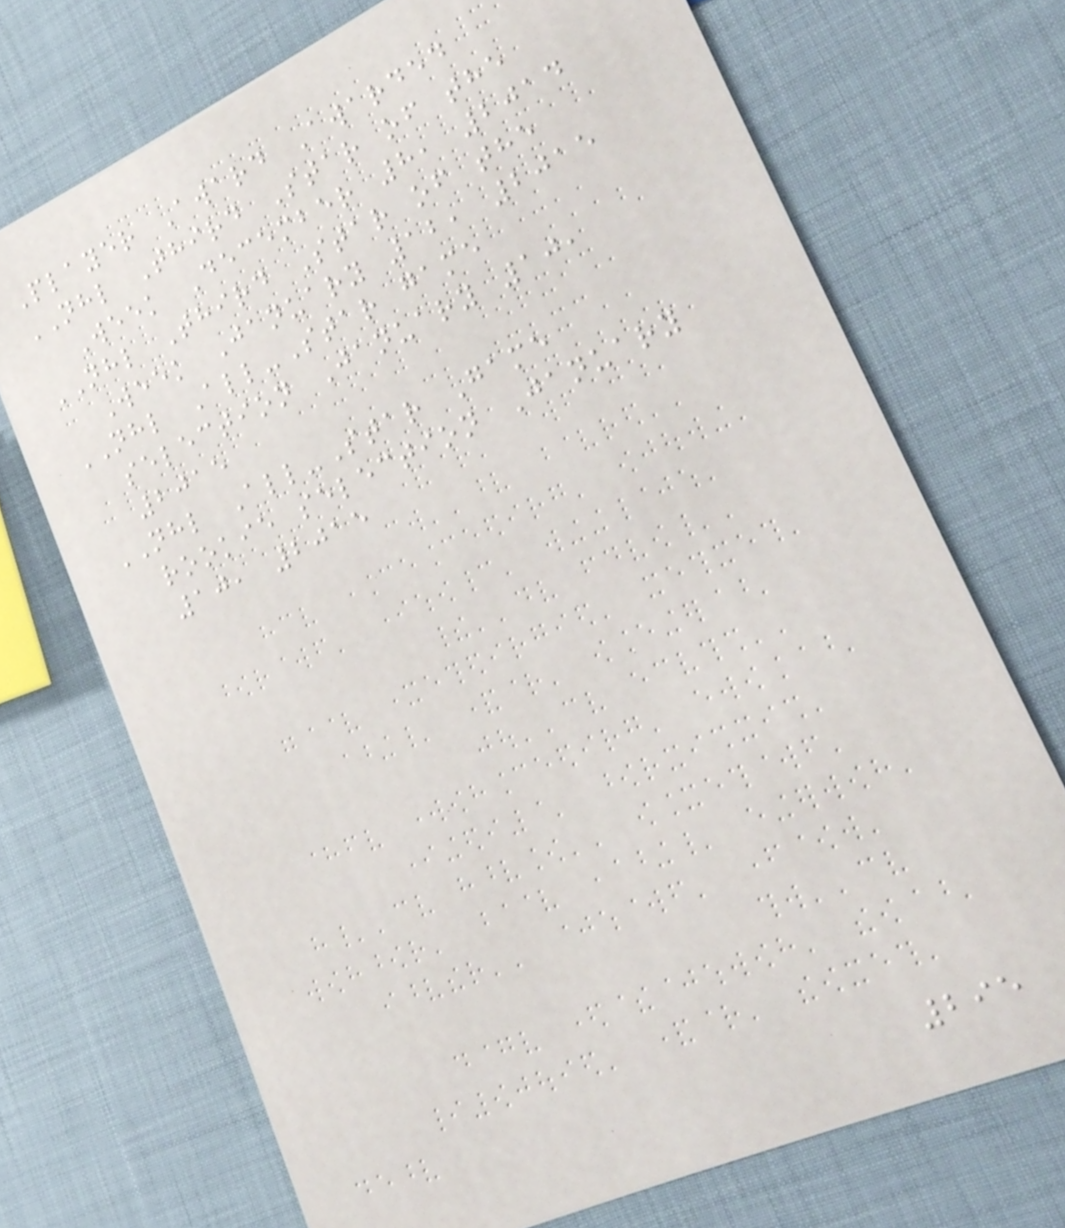Player Award Awarded
NHL Third Star of the
Week December 8, 2014
NHL Third Star of the
Week January 12, 2015
NHL All-Star game
selection January 10,
2015
NHL All-Star Game
rookie selection January
10, 2015
295
